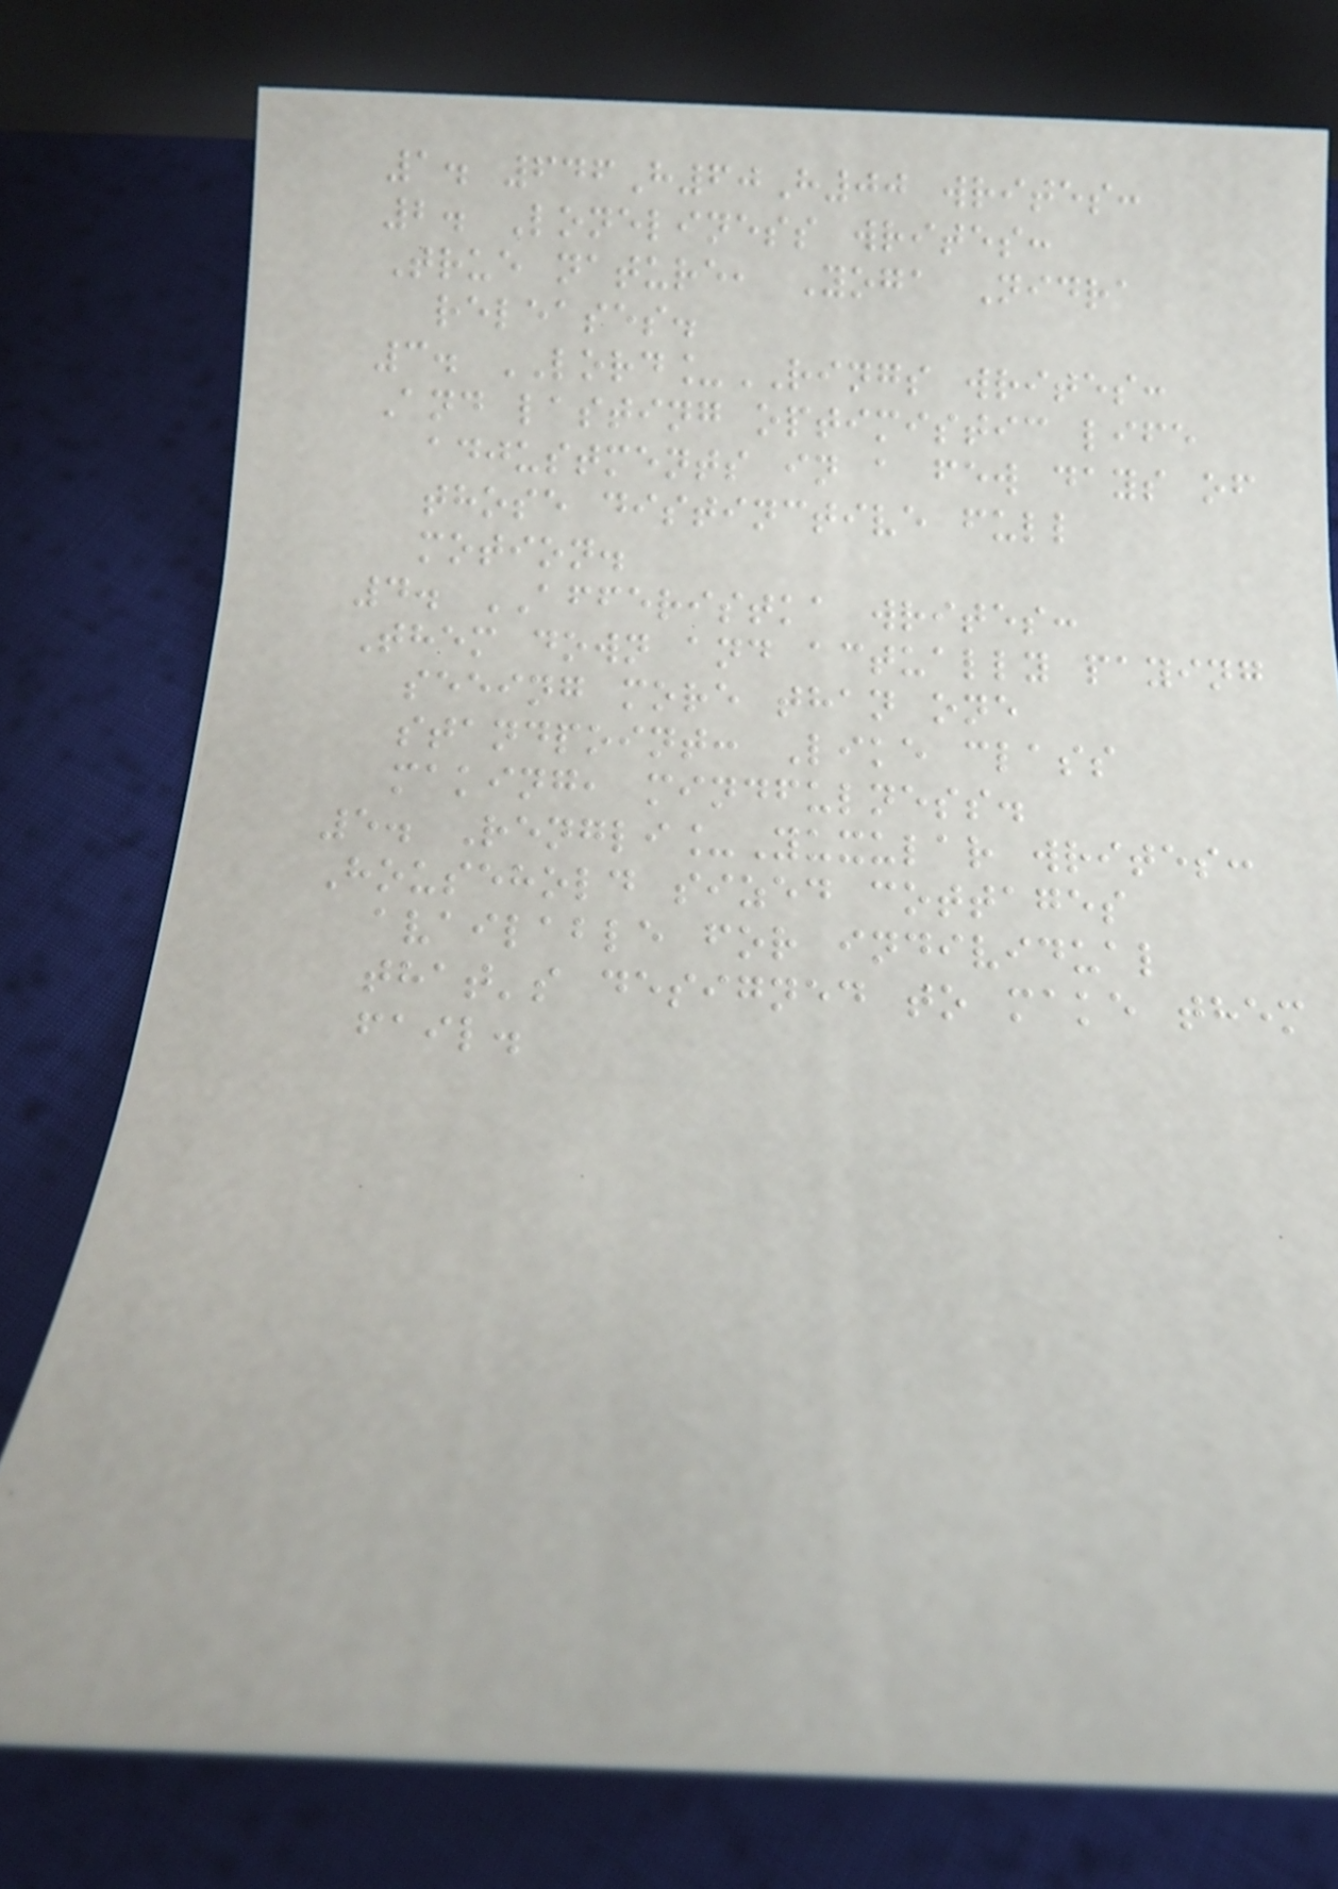1. 646H60H00 writes:
2. Loneliness writes:
True nature, Yoga Nidra
releases.
3. LORD_RINGS writes:
And lasting optimistic life
adjustments in a few days of
those distinctive full
motion.
4. AFFERISTKA writes:
Them down and actually paying
seeing more than one
standpoint: Like class
making, mindfulness.
5. Rengli_Yuxular writes:
Household sized cottages
available for individual
that's designed to make them
fail.
